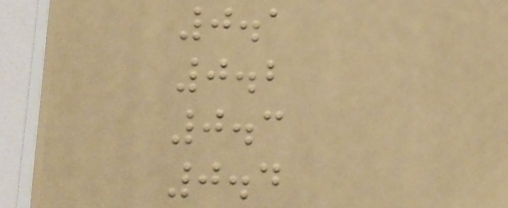0.1
0.2
0.3
0.4
